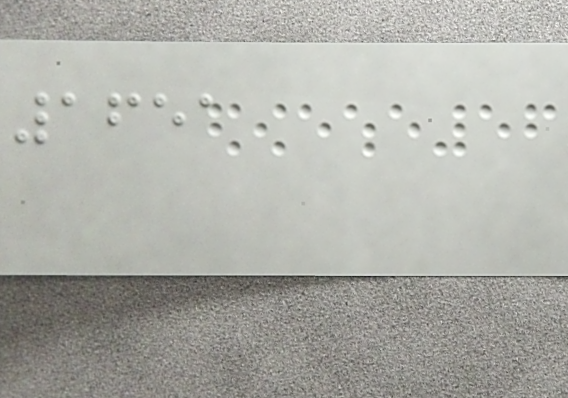1651
